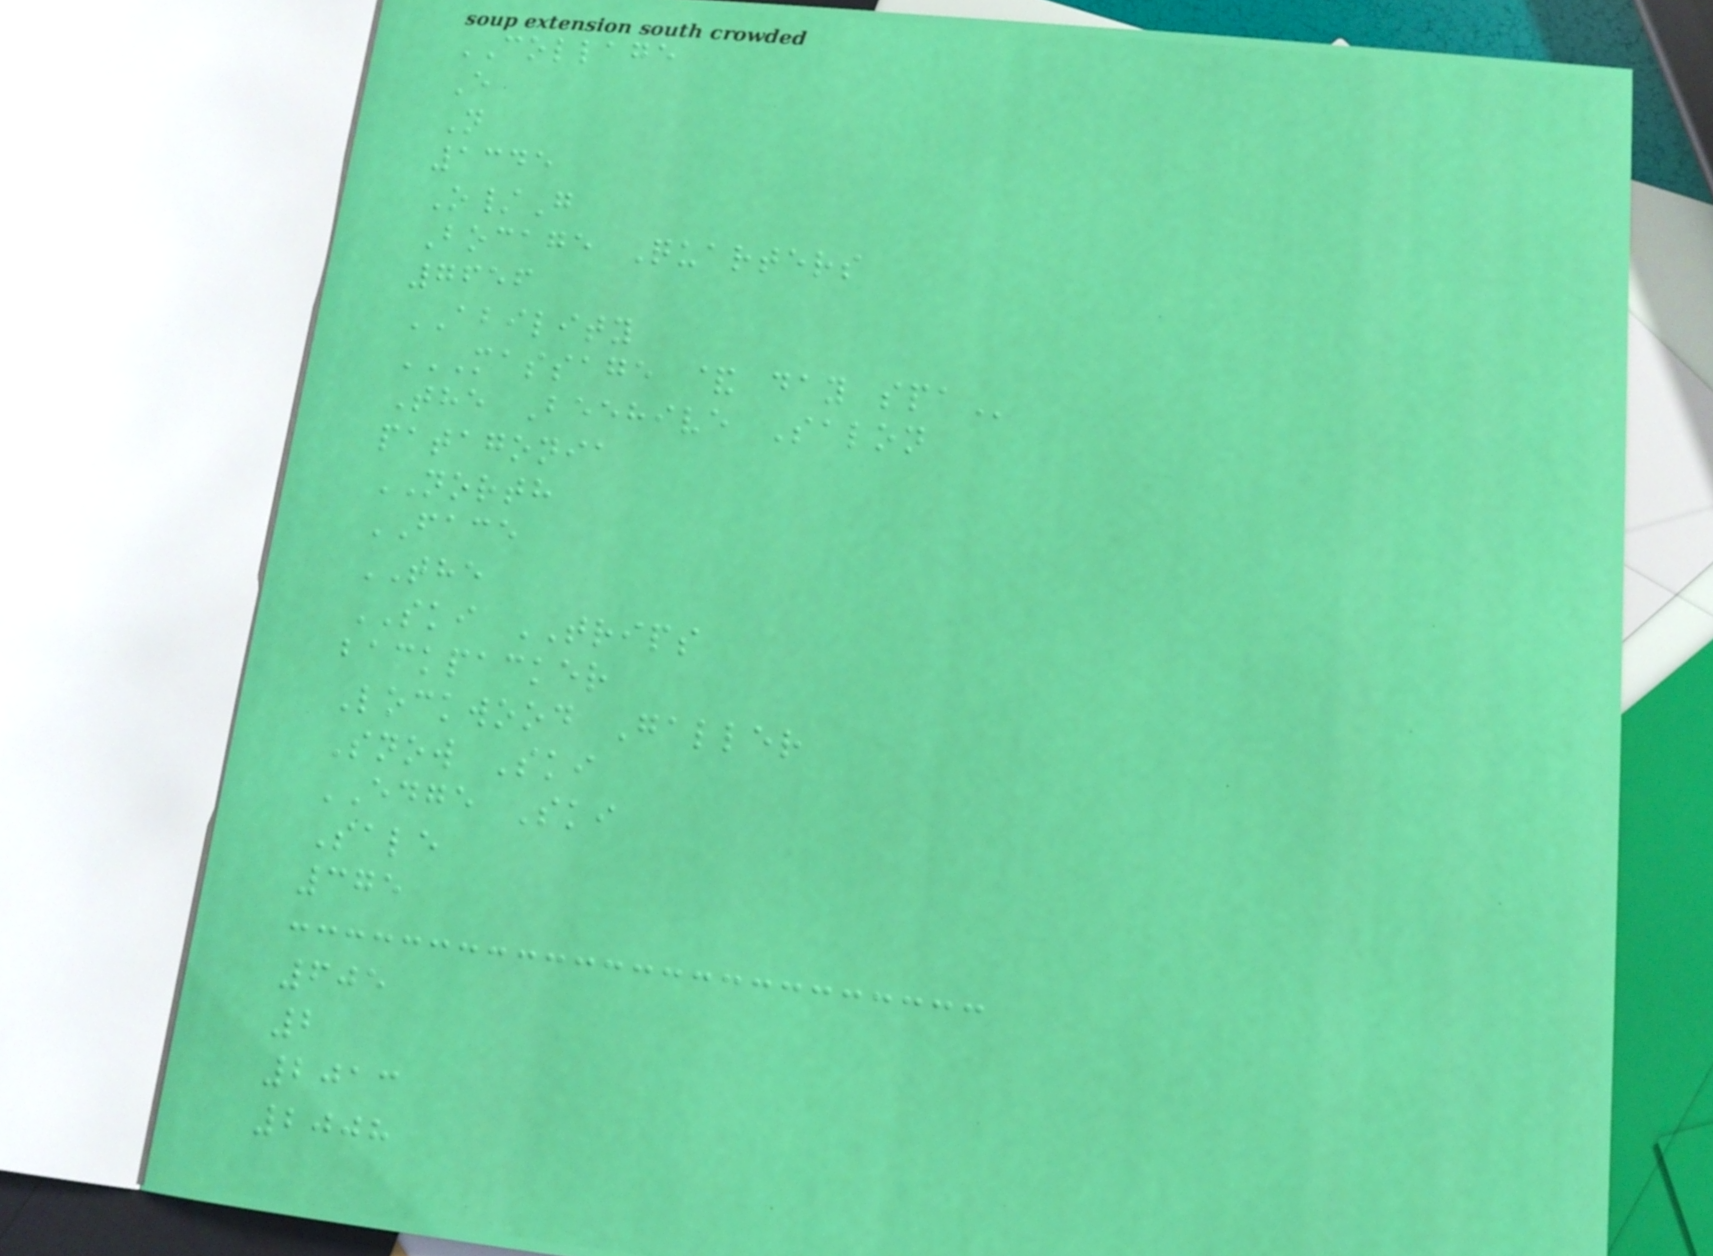COLLAGE
E
N
1345
O/G
Bocage Quarters
7656
ABILITY
MASSAGE & DAY SPA
The Beehive Salon
patagonia
NORTH
FACE
THE
SKI TRIPS
backpacker
Lockwood Galler
Snow Ski
EDGE Ski
Sale
375
605
2
2013
2008
